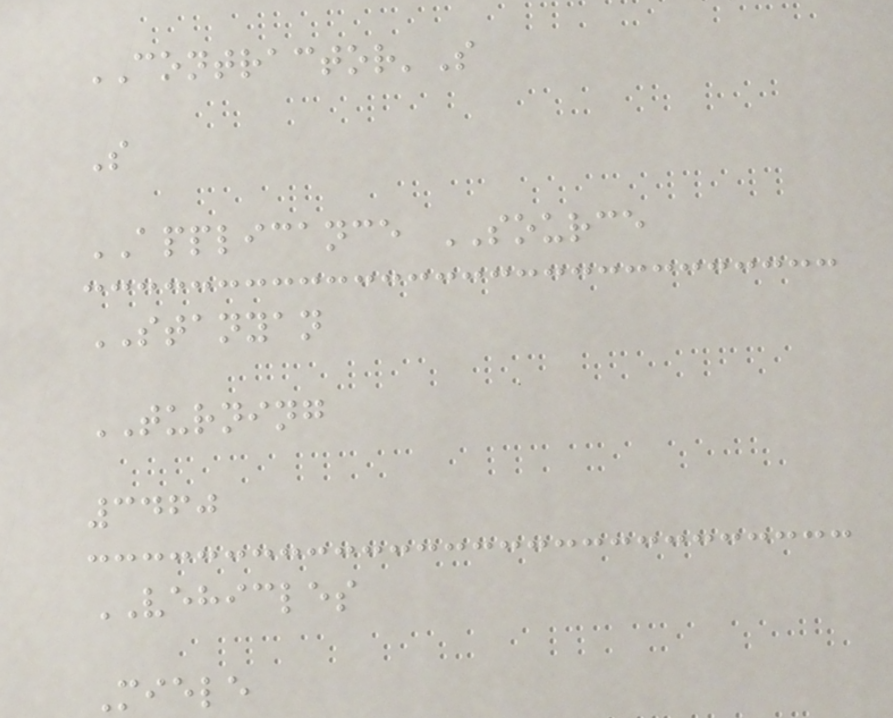CONTRACTOR'S
S
APPLICANCE SOURCE
STANYAN
TURNING
3460
VEHICLES
Miele
